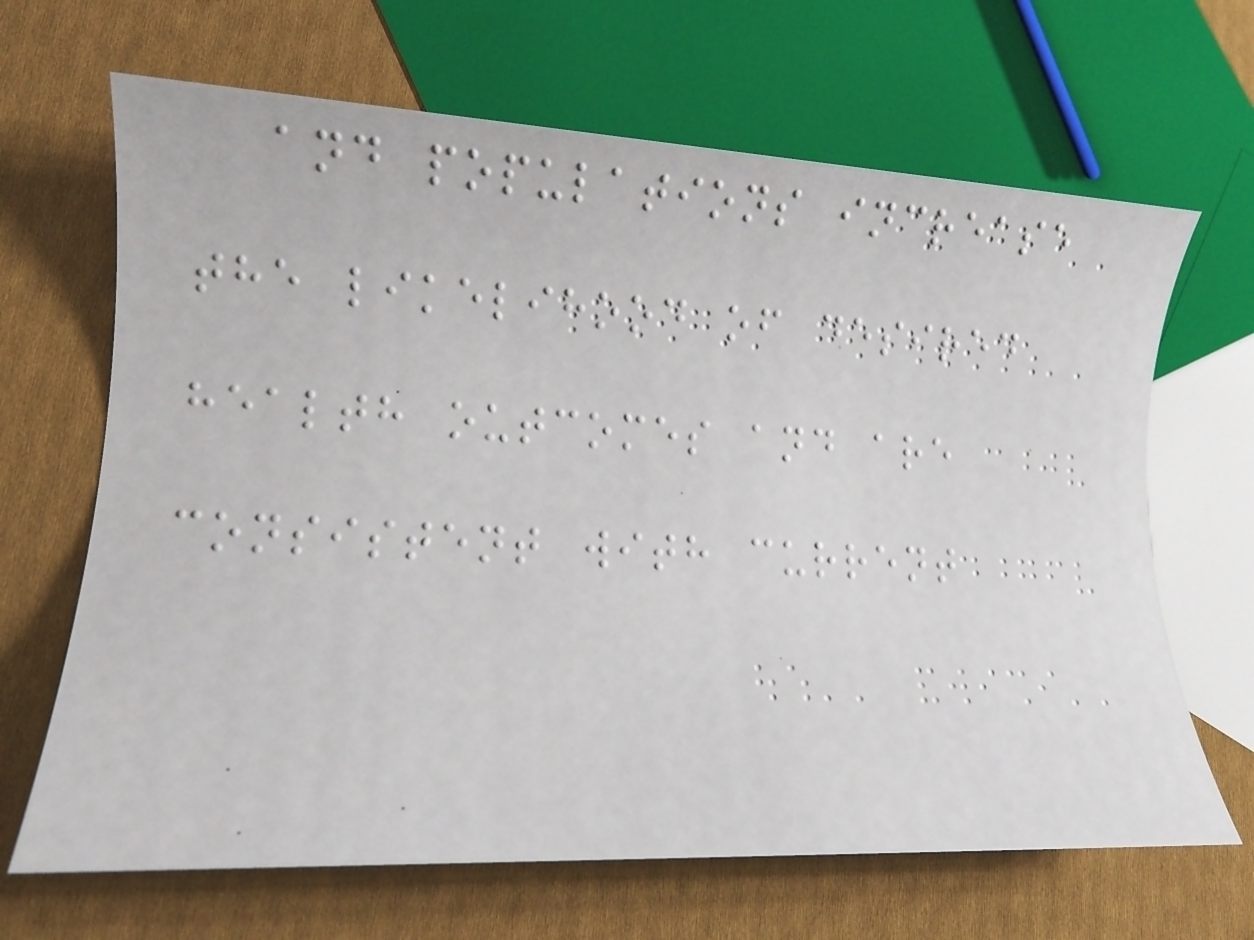and populations increase
the likelihood of desired
health outcomes and are
consistent with current
